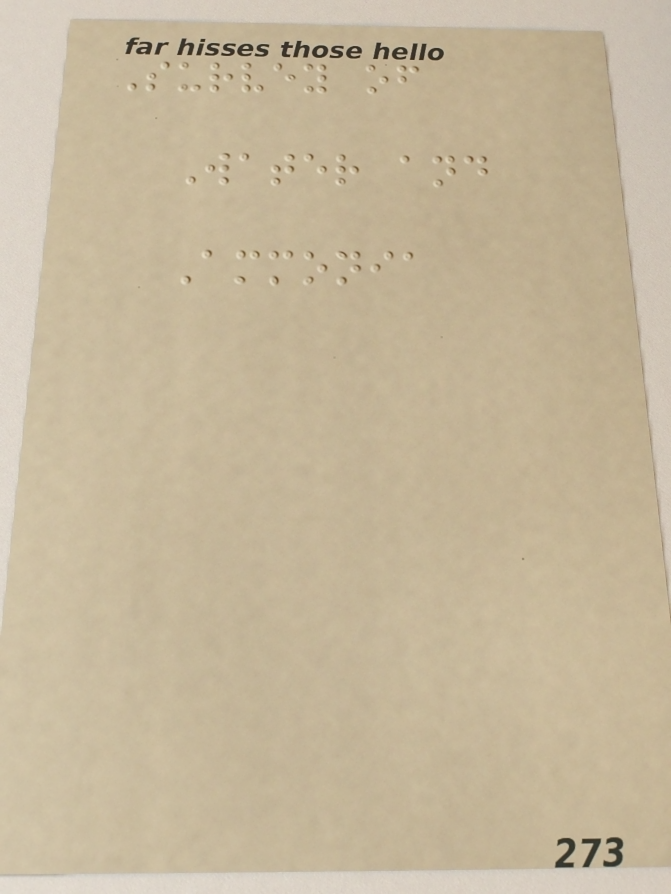Survey of
Water and
Ammonia
